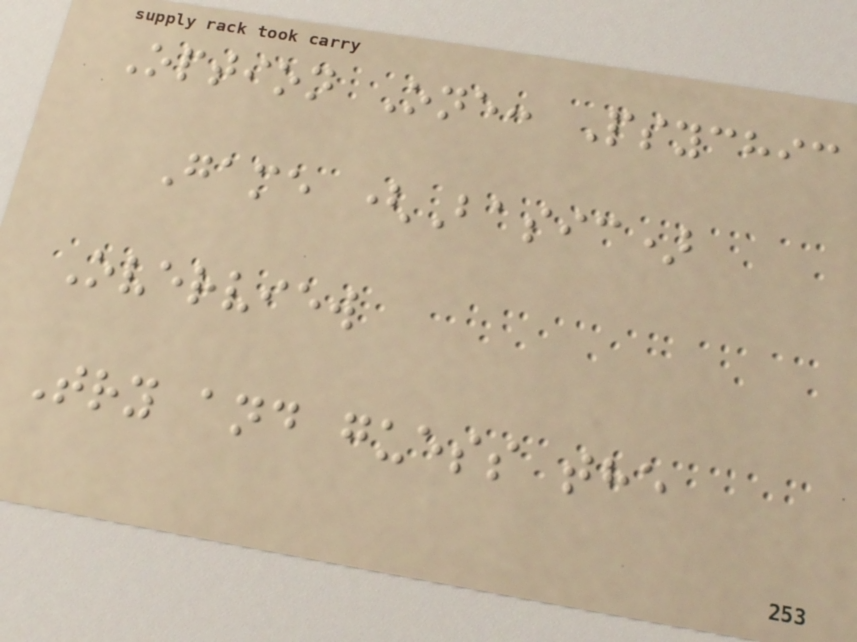Option One: Psychic
Game (Basic)
Overview
Try and guess the
